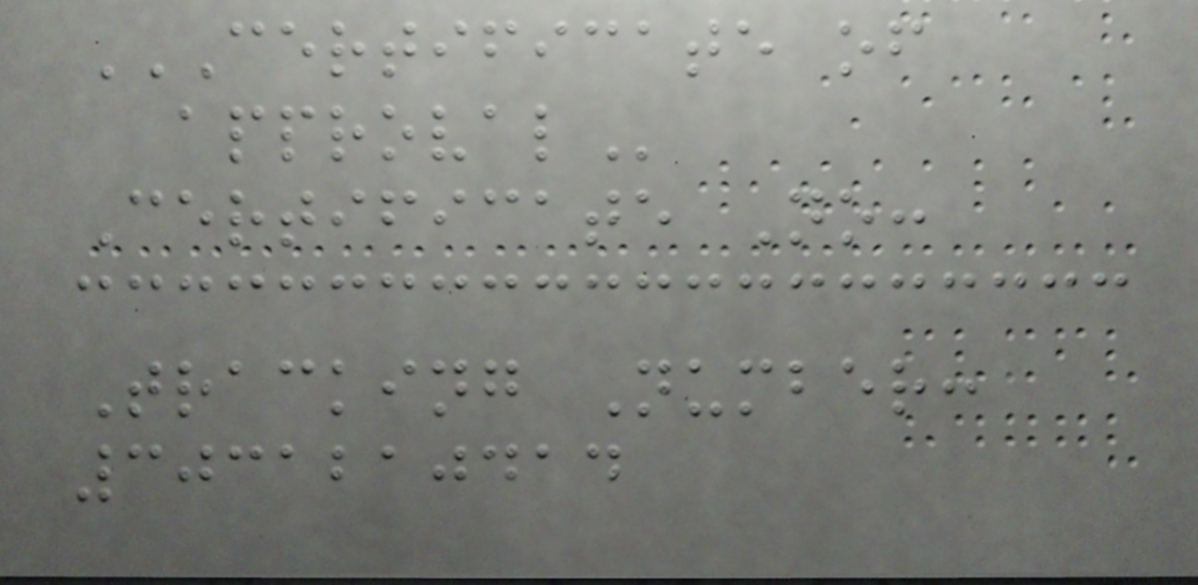CERTIFICATE OF
APPROVAL
Certificate No:
Tracking Number:
3031210414
